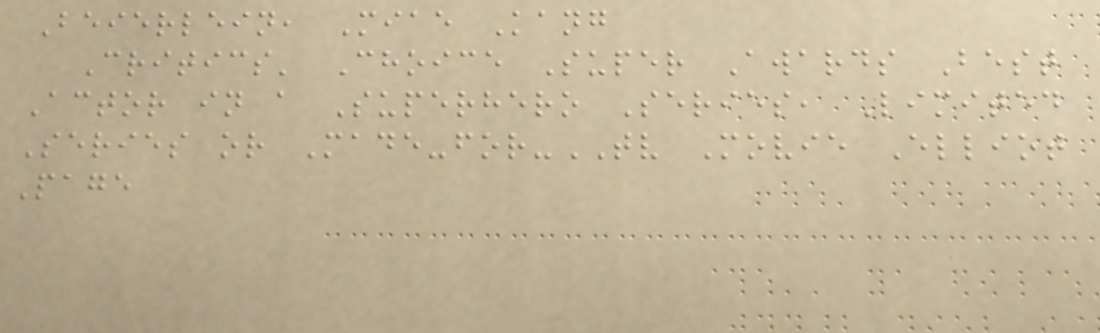Beierlein, Miae Kang
Critics' Choice Super Awards Best
Actor in a Superhero Series, Limited
Series or Made-for-TV Movie Elliot
Page
